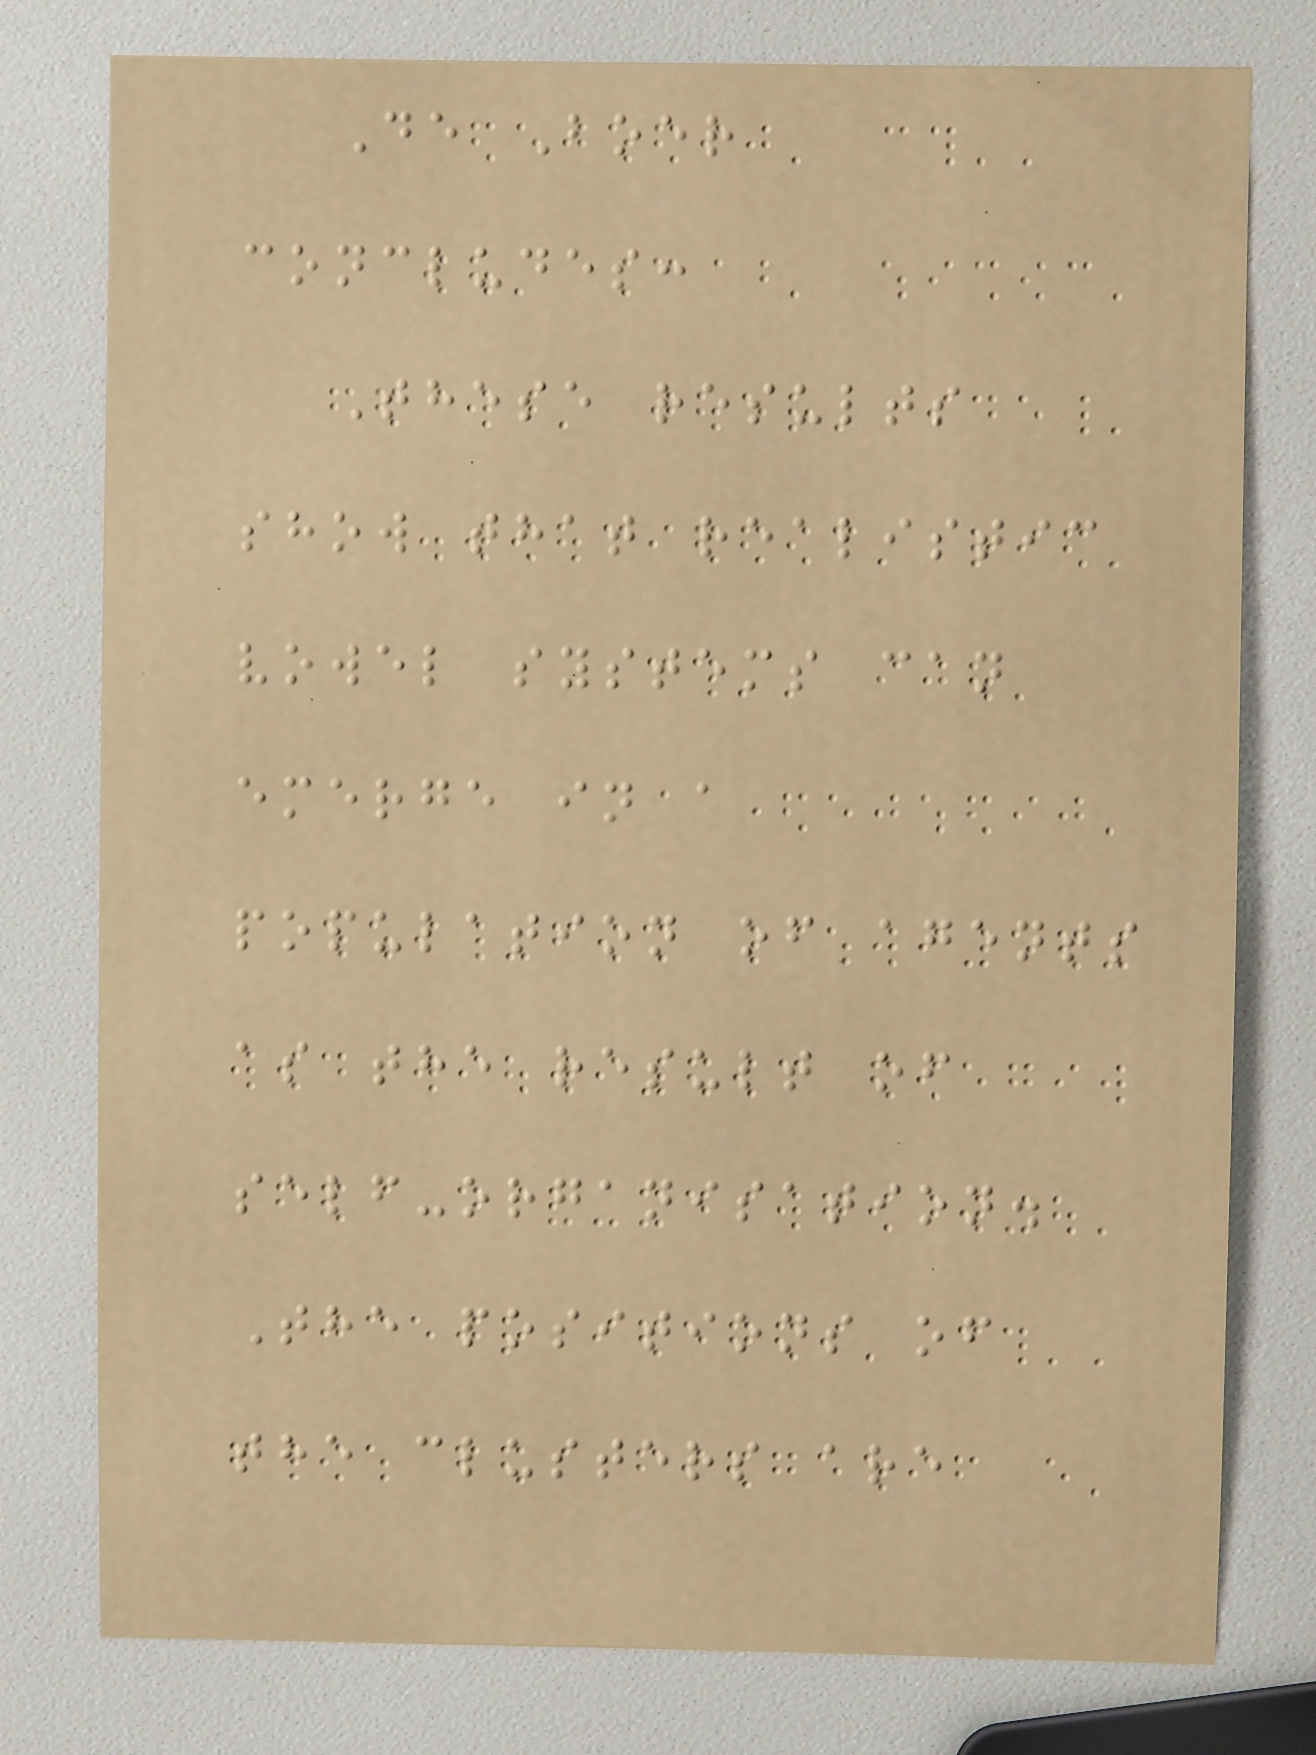De Boer
concludes:
These results
show that realistic
vowel systems can
emerge in a
population of agents
as the result of
self-organisation.
The positions of
the clusters are
